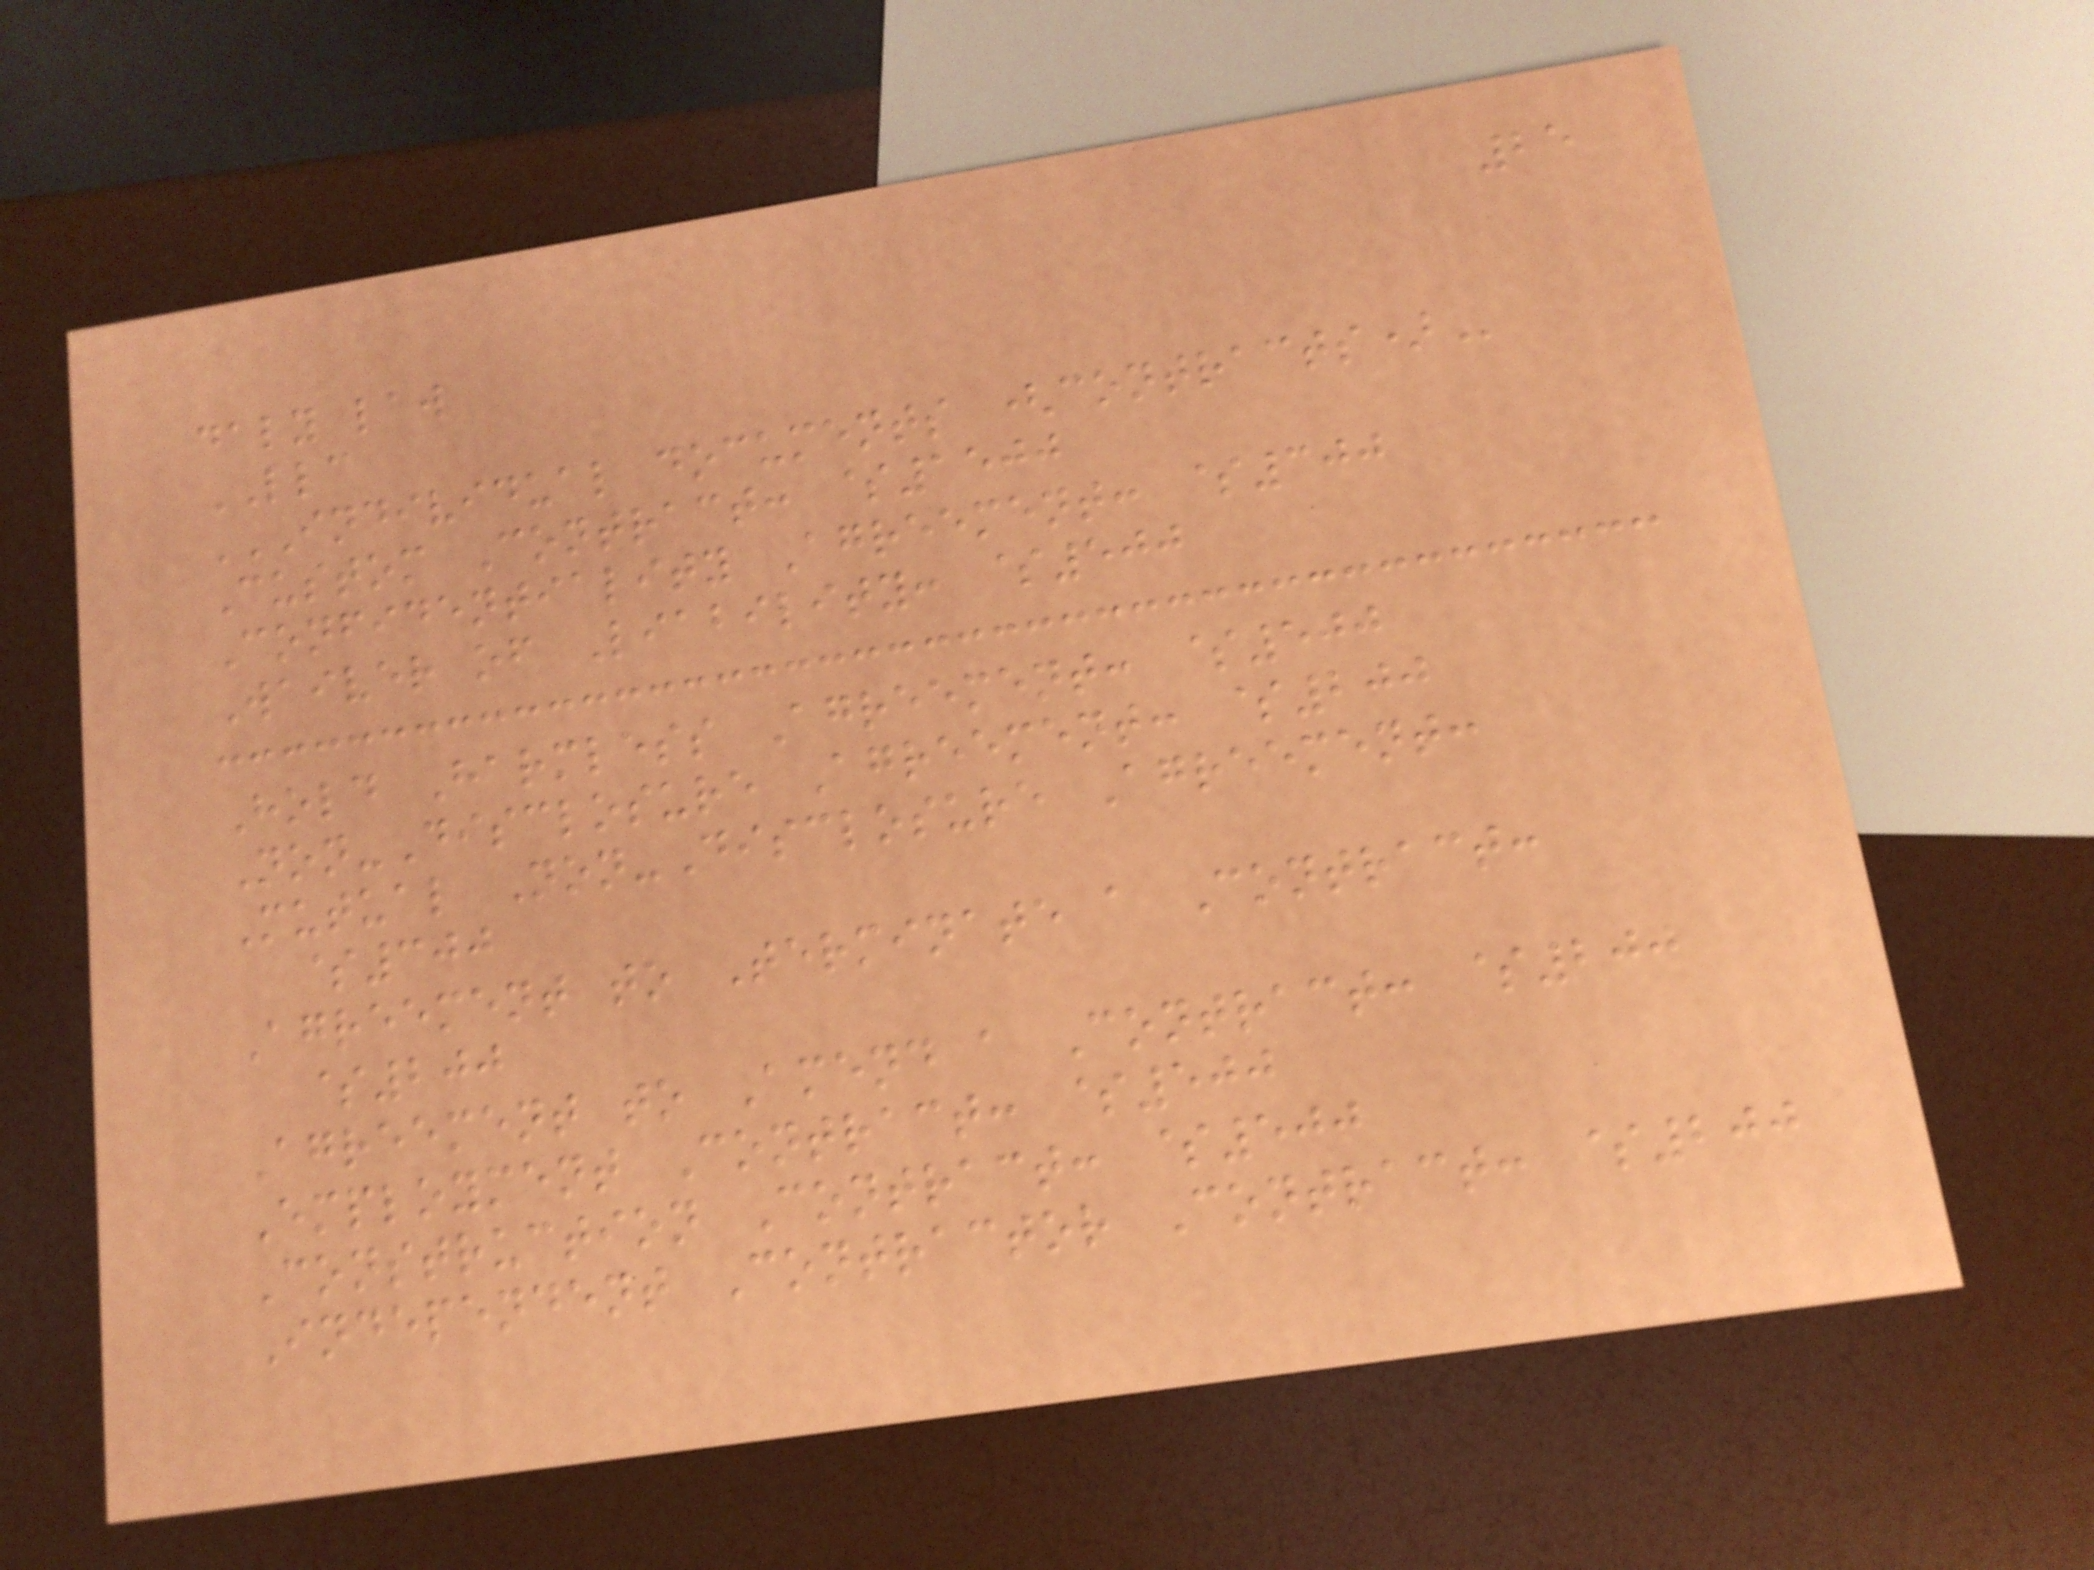25
daly law
LLC
INDIVIDUAL DOCUMENTS (CONTRACTS)
Custom Contract: $1500
Confidentiality Agreement: $300
Waiver of Liability: $500
Hold Harmless Agreement: $500
Non-Disclosure Agreement: $200
Mutual Non-Disclosure Agreement:
$300
Agreement to Terminate a Contract:
$200
Agreement to Amend a Contract: $200
Employment Contract: $500
Construction Contract: $500
Independent Contractor Contract: $200
